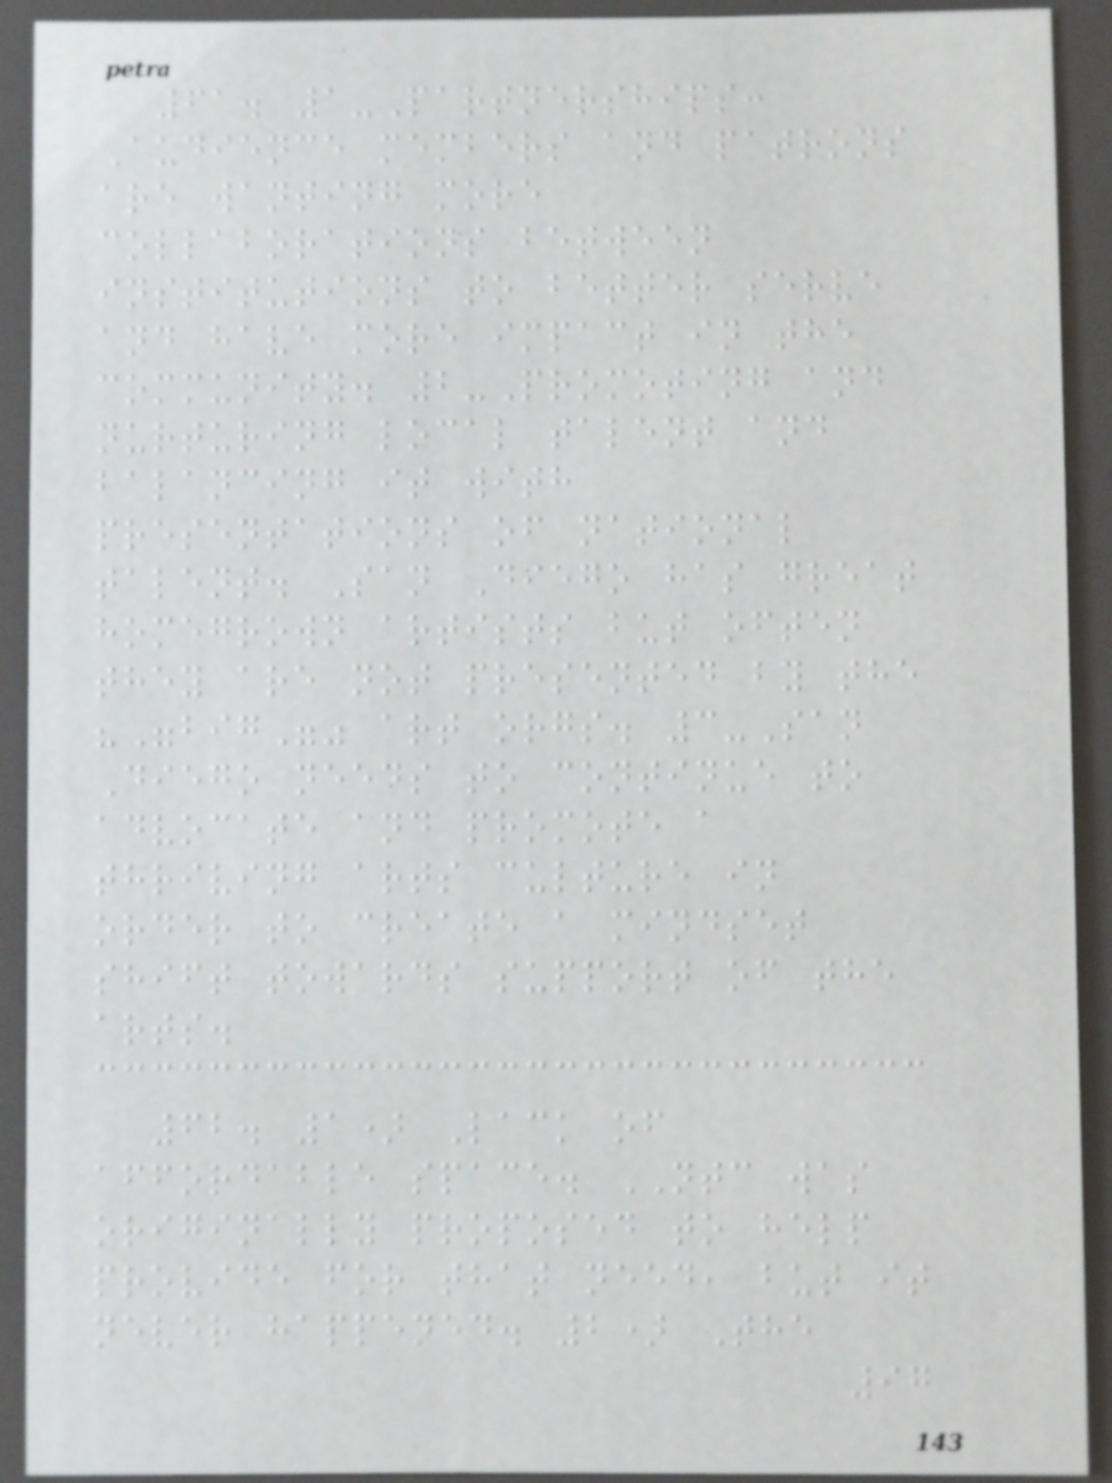61. 1-Partnerships:
Audience members and patrons
are wanting more
collaborations between
institutions to better serve
and have more impact in the
community. 2-Promoting and
nurturing local talent and
balancing it with
presentations of national
talent. San Diego has great
homegrown artists but often
they are not presented by the
""big"" art orgs. 3-San
Diego needs to continue to
advocate and promote a
thriving arts culture in
order to create a mindset
shift towards support of the
arts.
62. 1) Lack of
affordable space. NTC was
originally proposed to help
provide for that need, but it
never happened. 2) The
97
